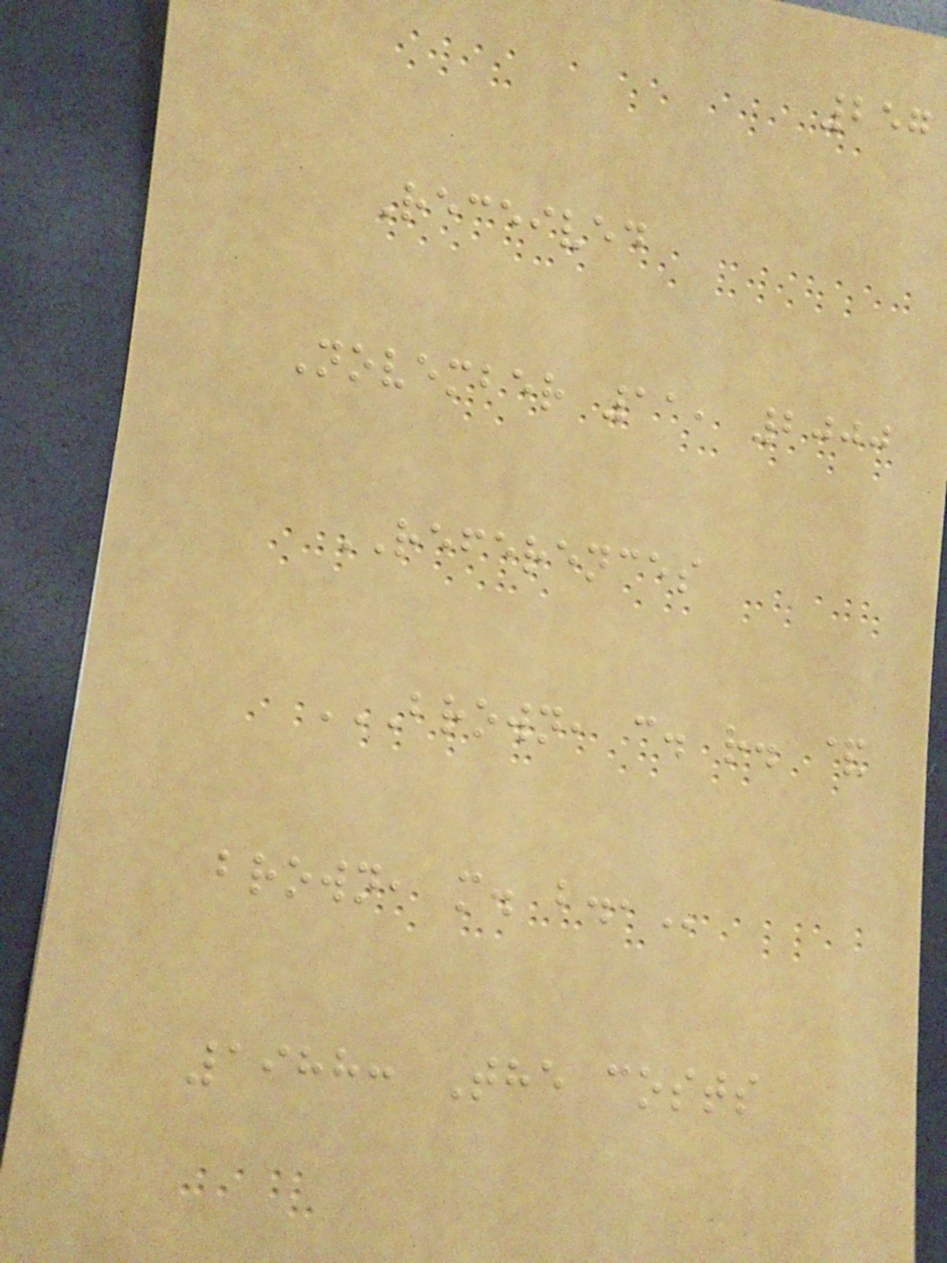257
Received
November 11, 2000
REFERENCES
BROWN, C. R. &
BROWN, M. B.,
1988: The costs
